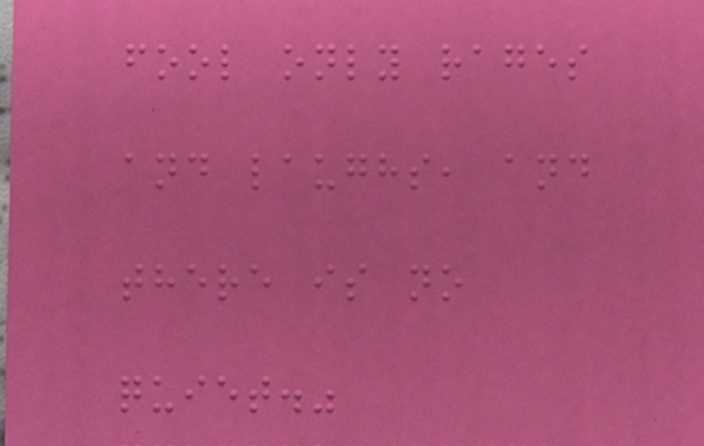fool only rages
and laughs, and
there is no
quiet."
